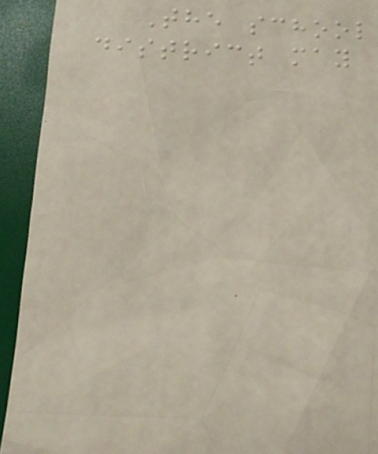The school
district may
